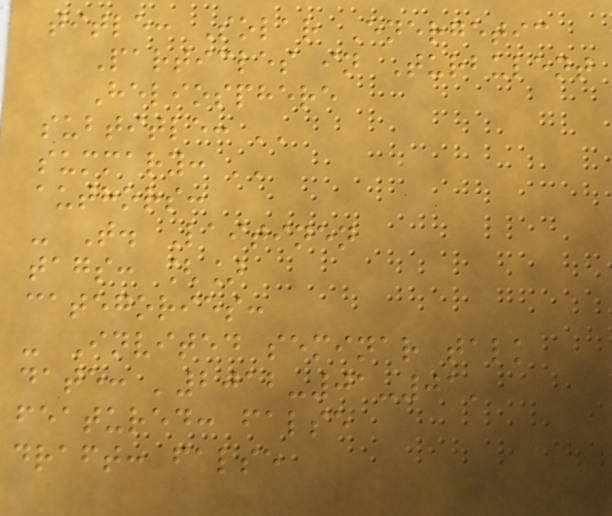title: Solar Energetic
Particles in Turbulent
Heliosphere
subtitle: ''
summary: ''
authors:
- T. Laitinen
tags: []
categories:
- Invited seminar talk
date: '2012-01-01'
featured: false
draft: false
